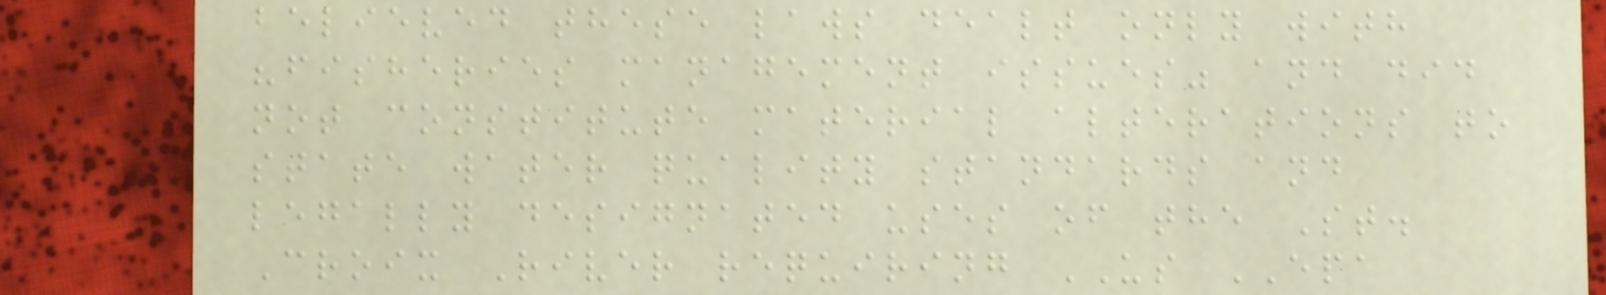believed these laws dealt only with
"fisheries management issues" and did
not constitute material alterations to
state water quality standards and
legally designated uses of the St.
Croix River requiring US EPA
